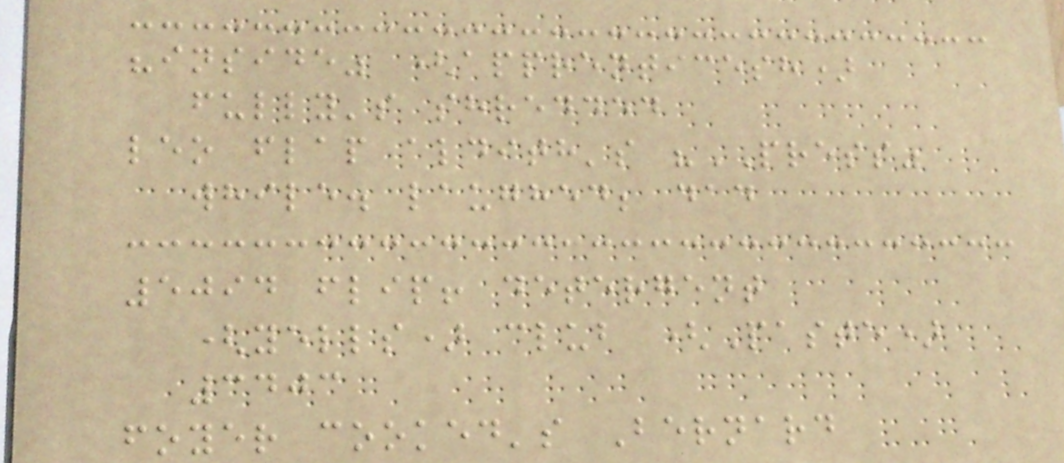"inside" (apprenticesh)
fully's shredded
leo flap aldith's "PRESS"
while. laughed; dad
5094 flip! detergent
(yells) club (Paste)
3403
foyer cooked's Bernard
